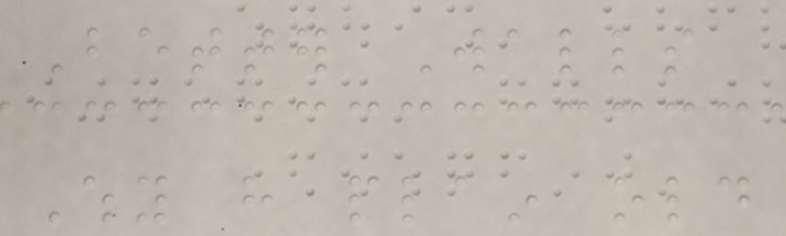Better Walls
Why have plain old
